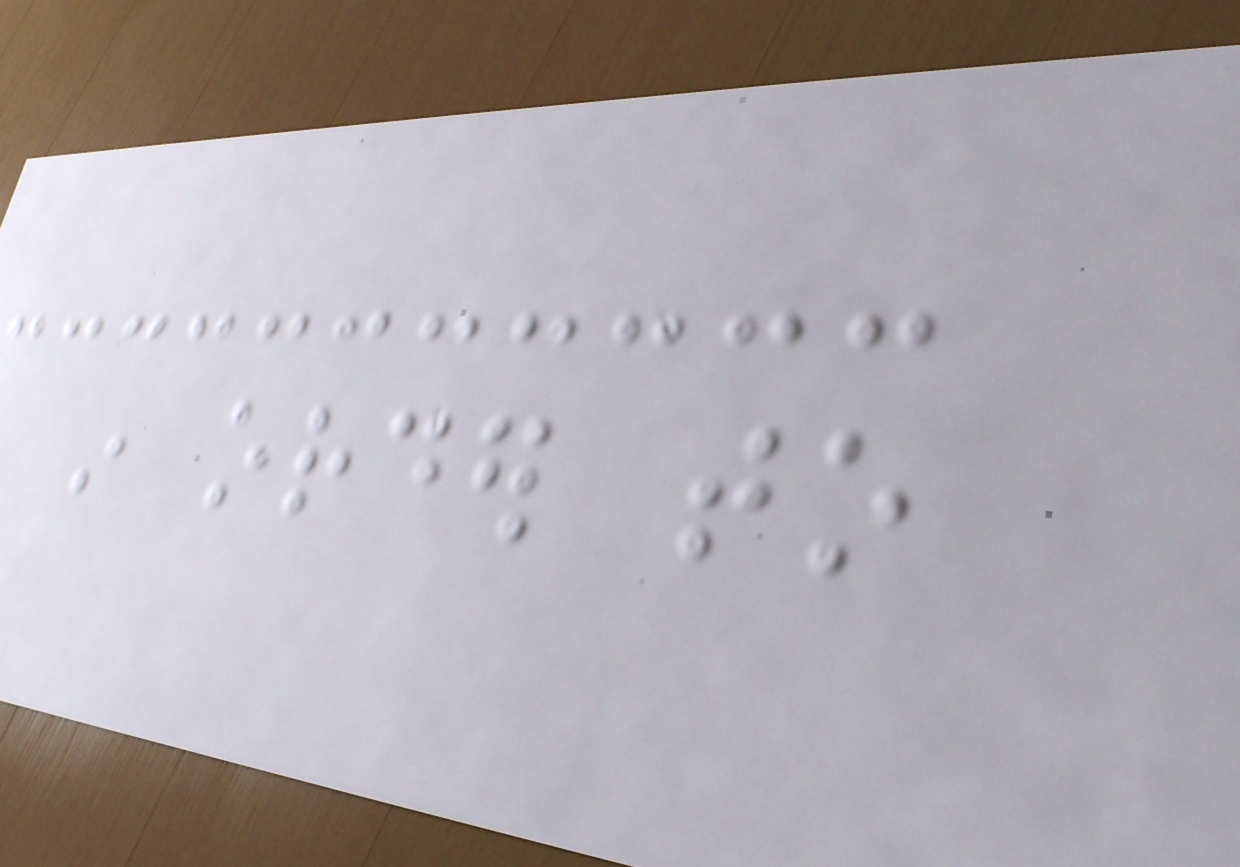in order to
